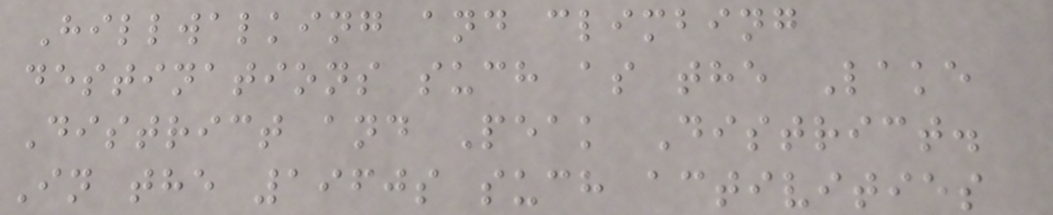Hillwalking and climbing
destinations such as the Lake
District and Peak District.
In the 1960s such activities
